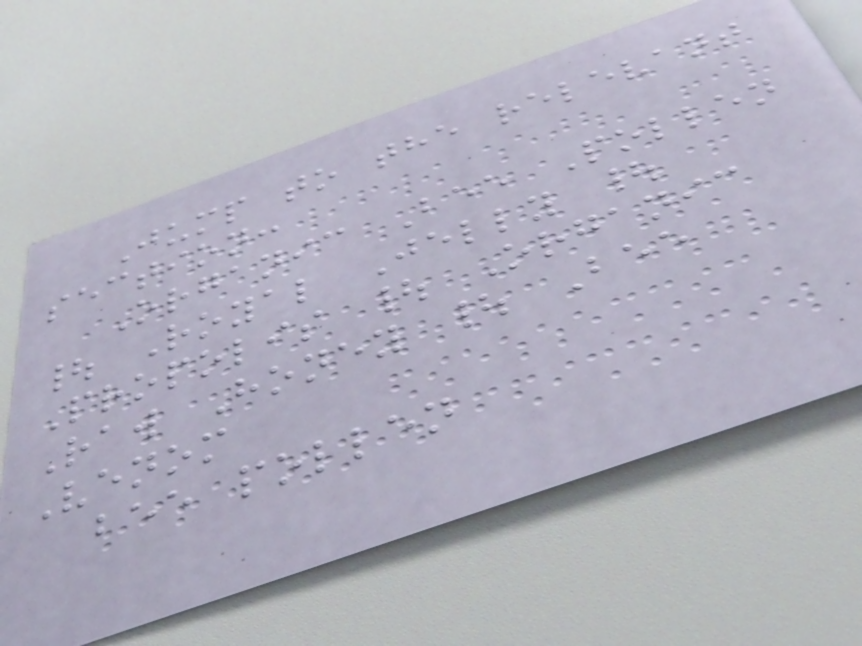Jump to the relevant
section:
Organic Bee Pollen
| Royal Jelly |
Propolis | Organic
Raw Honey | Bee
Venom
bee pollen
